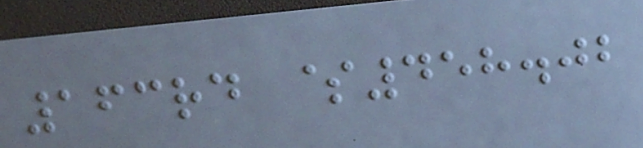163rd $458.02
